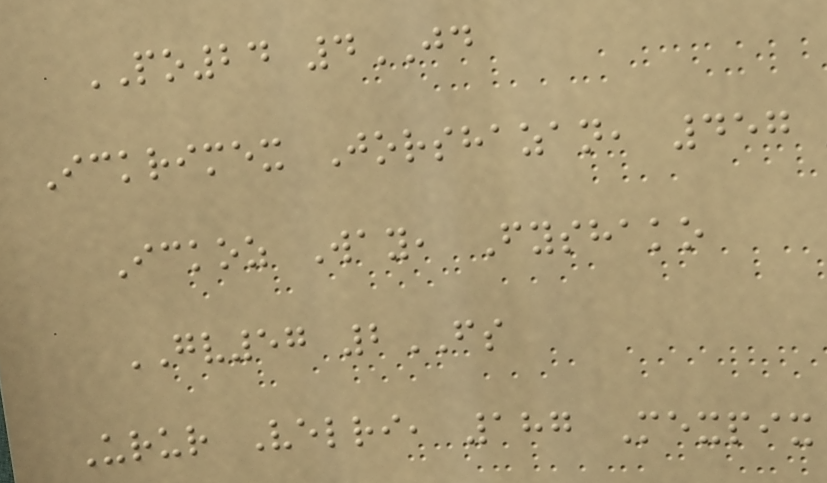PO24 4JD
Ickrimex Jorshazan, 457
Ickoz Way, Fyshako
GV57 2FS
Urur Velri, 187 Mexpix
